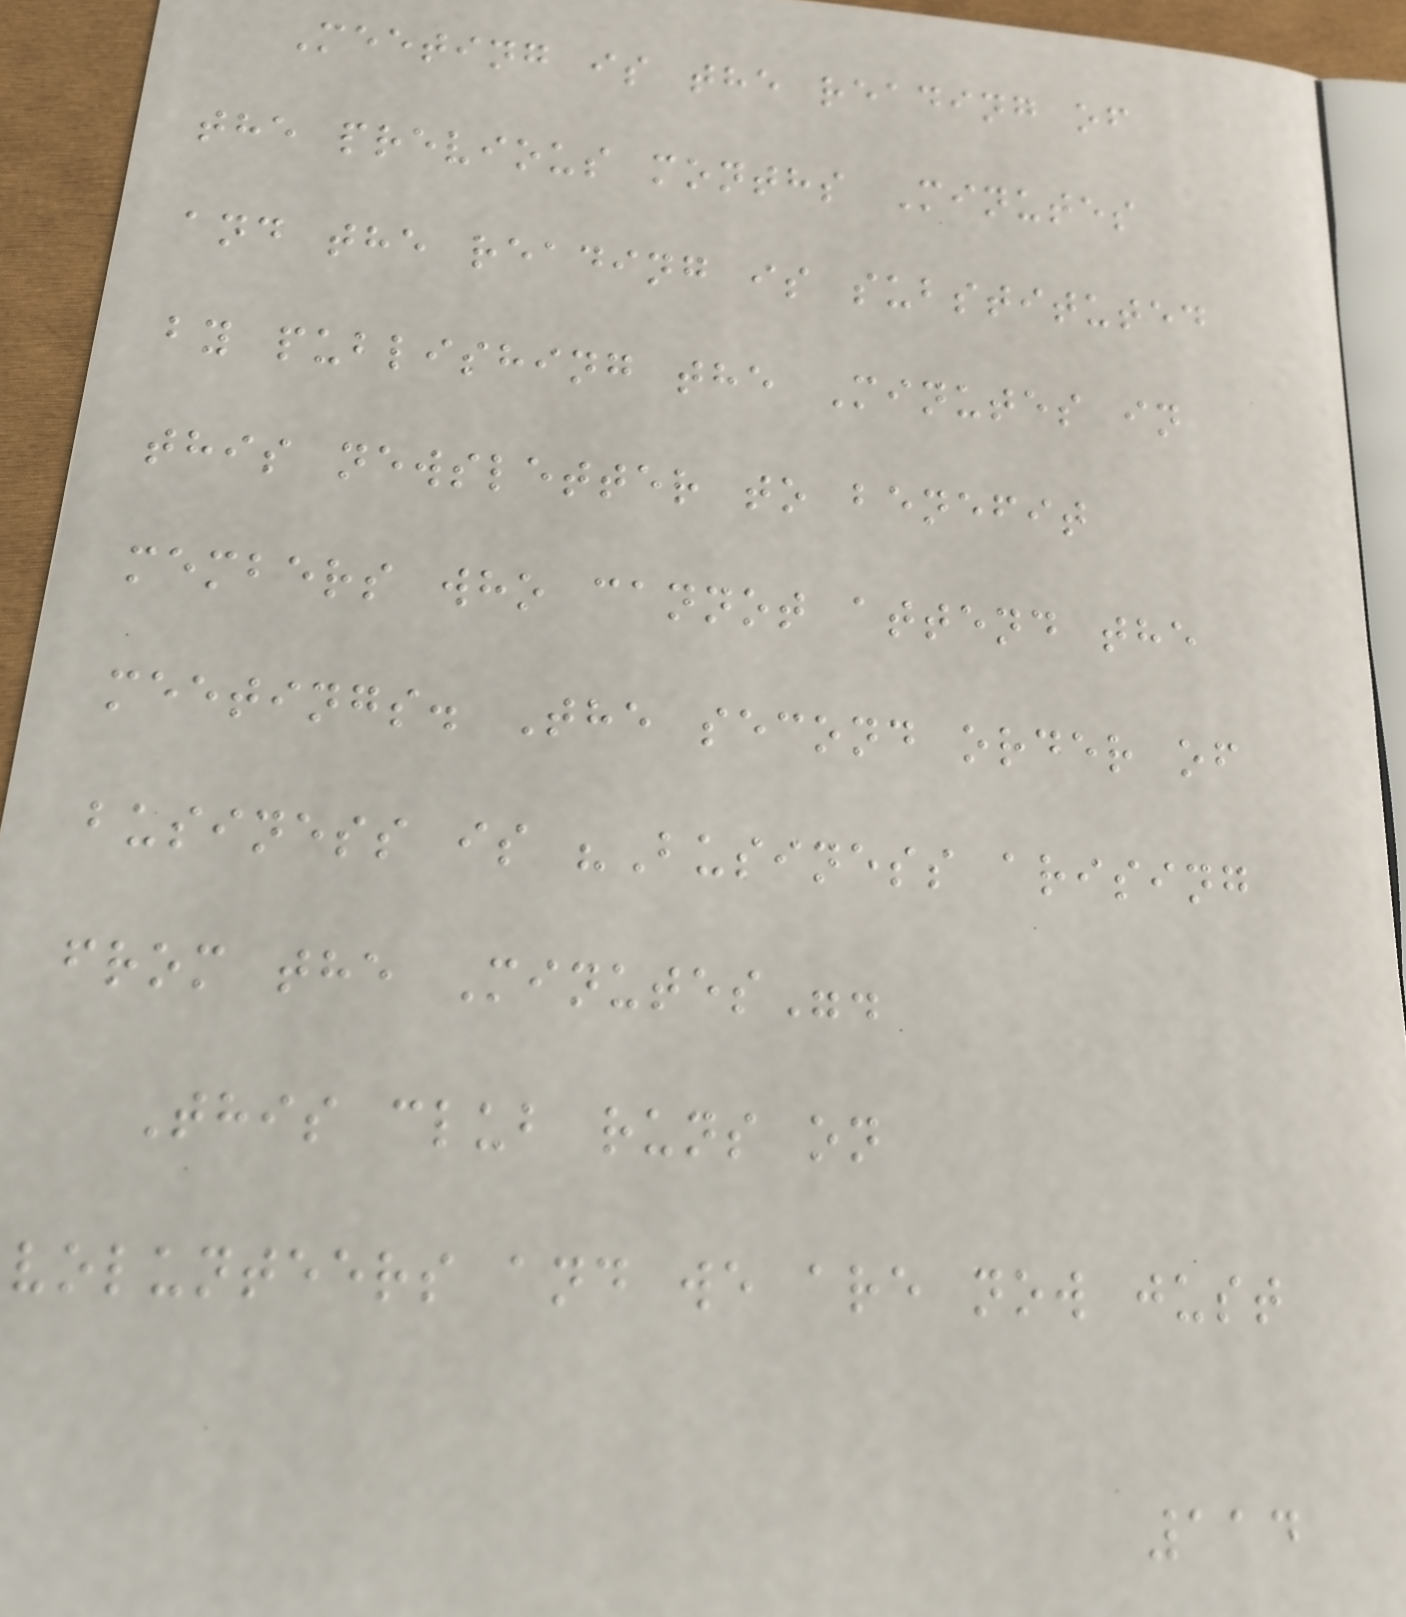Meeting is the reading of
the previous months Minutes
and the reading is substituted
by publishing the Minutes in
this newsletter to benefit
members who cannot attend the
meetings. The second order of
business is "Business arising
from the Minutes".
This club runs on
volunteers and we are now just
114
